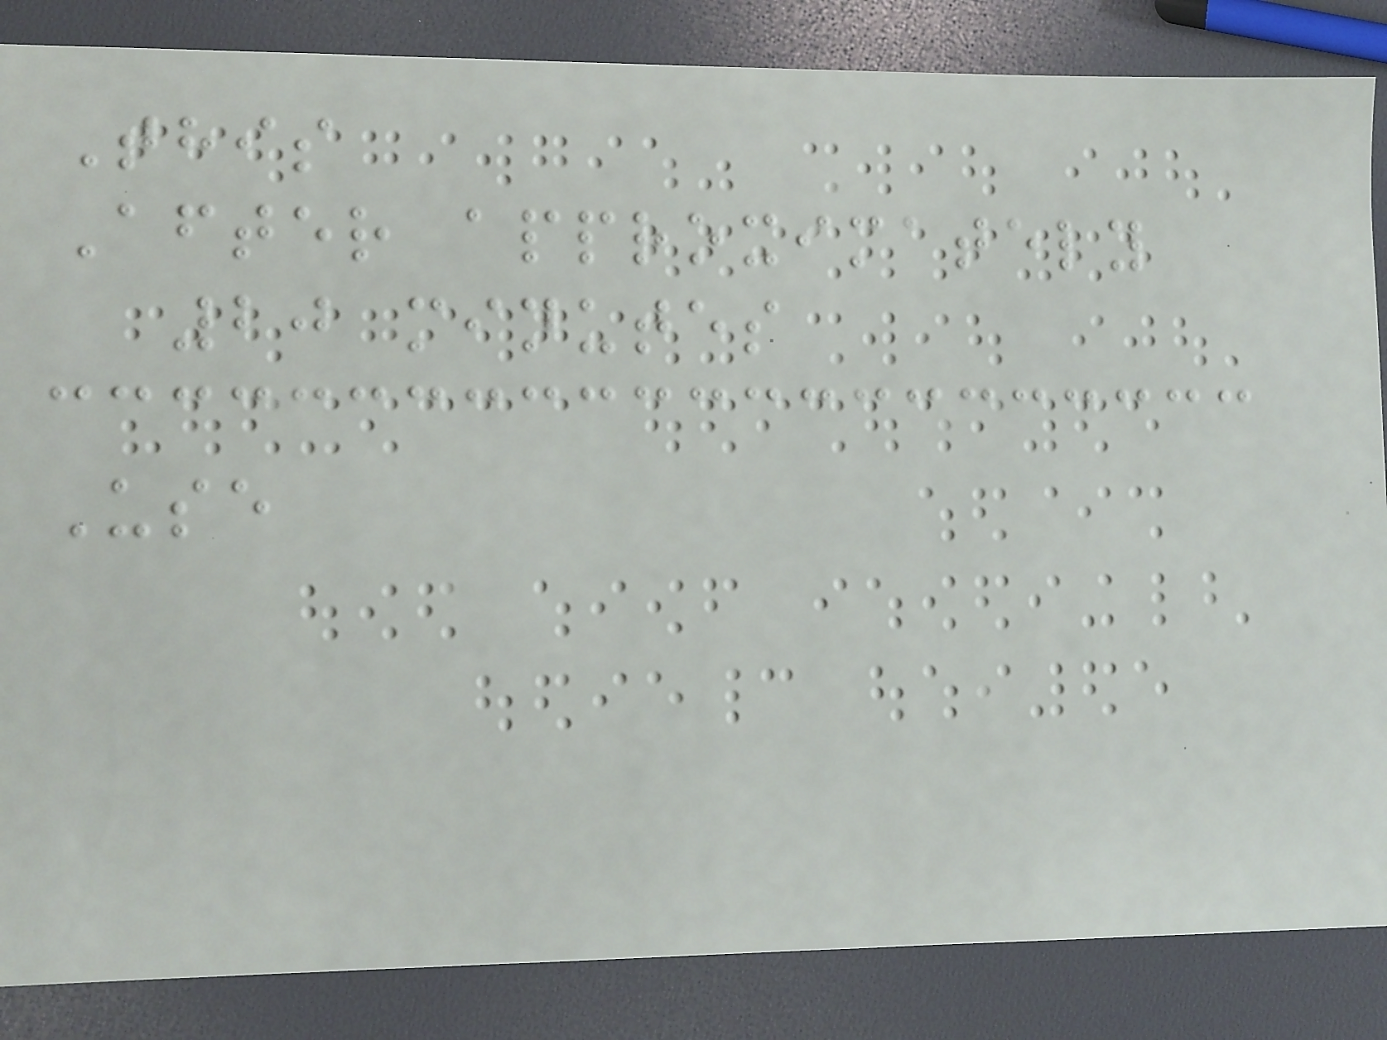This
After approximately
20 minutes
Use
